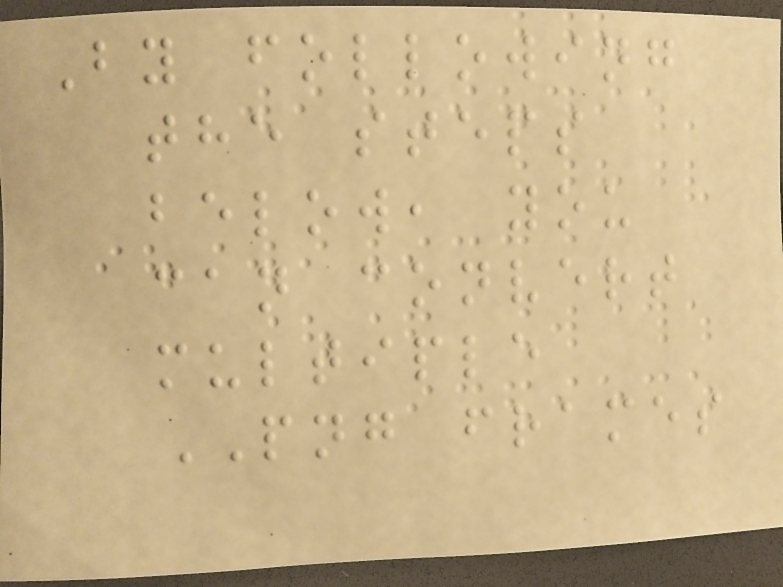By following
the steps
below, you
can convert
multiple
PNG frames
